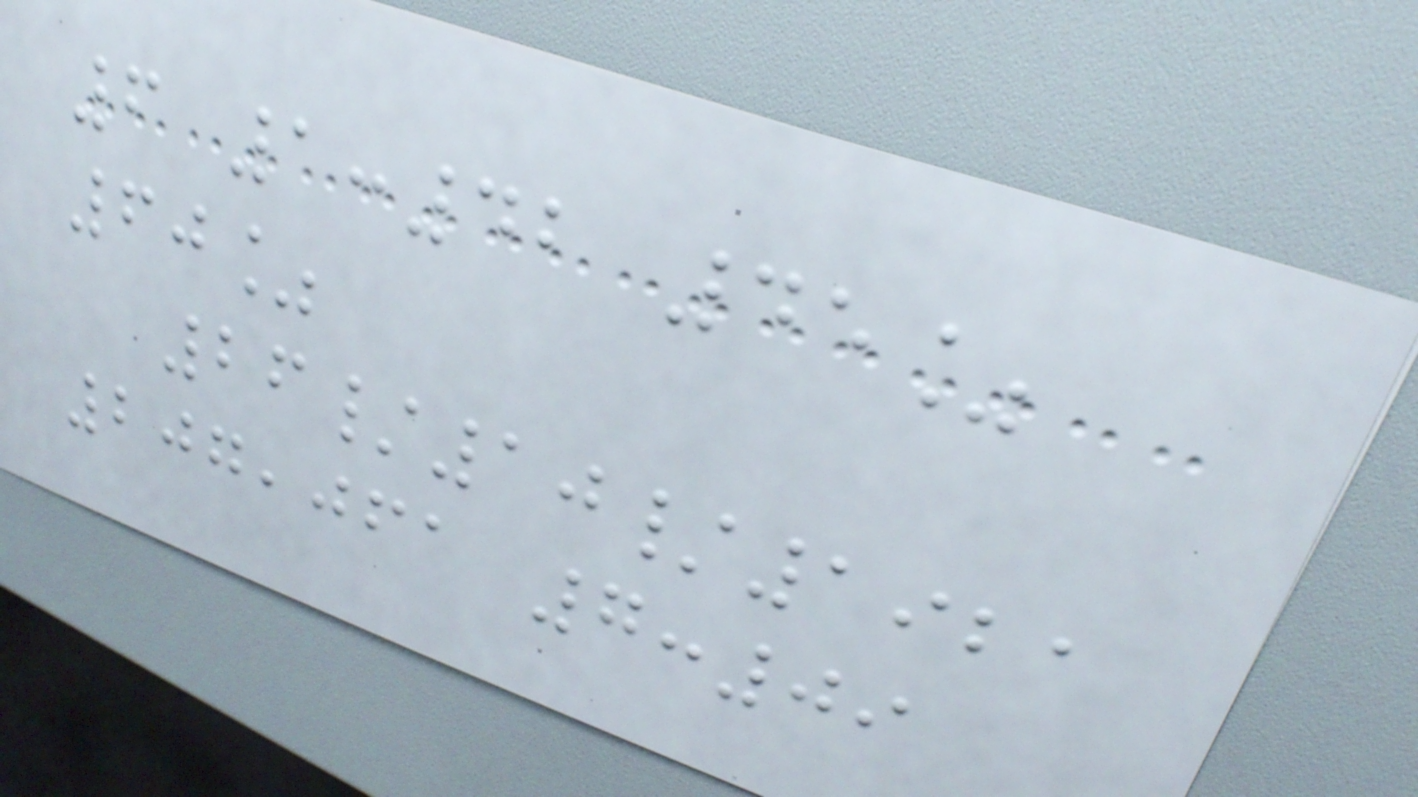6 1:42 45%
60%
26/10/1921
207,061 7:09
